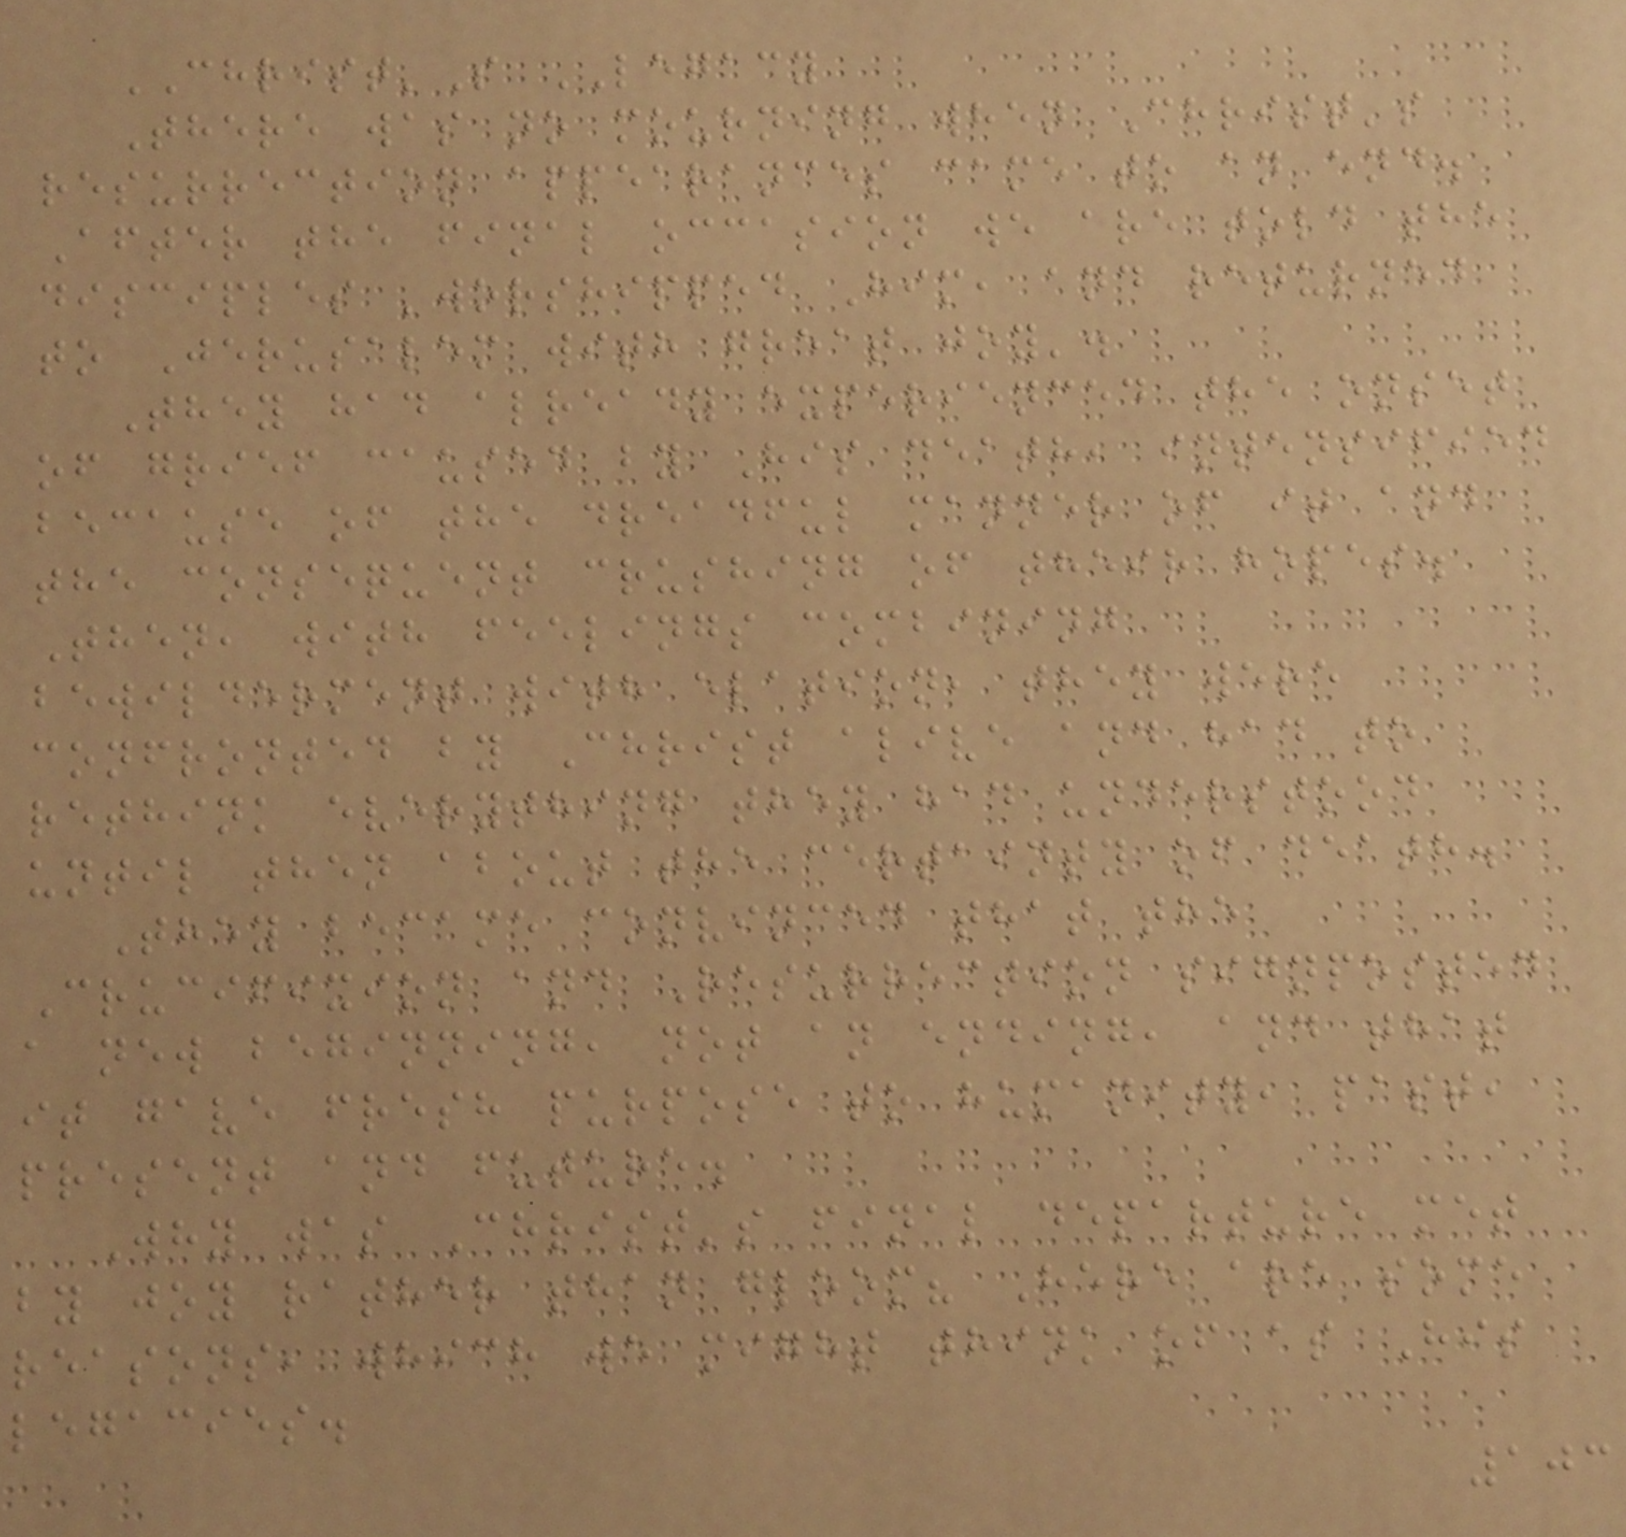CHRIST'S LEGACY
There was no mourning when Christ's
resurrection appearances came to an end.
After the final occasion we are told the
disciples 'worshipped Him, and returned
to Jerusalem with great joy'.
They had already experienced the onset
of grief caused by His death, intensified
because of the dreadful manner of it and
the consequent crushing of their hopes.
Then, with feelings combining
bewilderment with elation, they were
confronted by Christ alive and had to
rethink everything they had understood
until then about the certainty of death.
They became convinced that the
Crucifixion and Resurrection signposted
a new beginning, not an ending, and that
it gave fresh purpose to humanity, past,
present and future.
Why was Christ's final departure met
by joy rather than gloom? Here are some
reasons, which we might think of as His
legacies.
103
